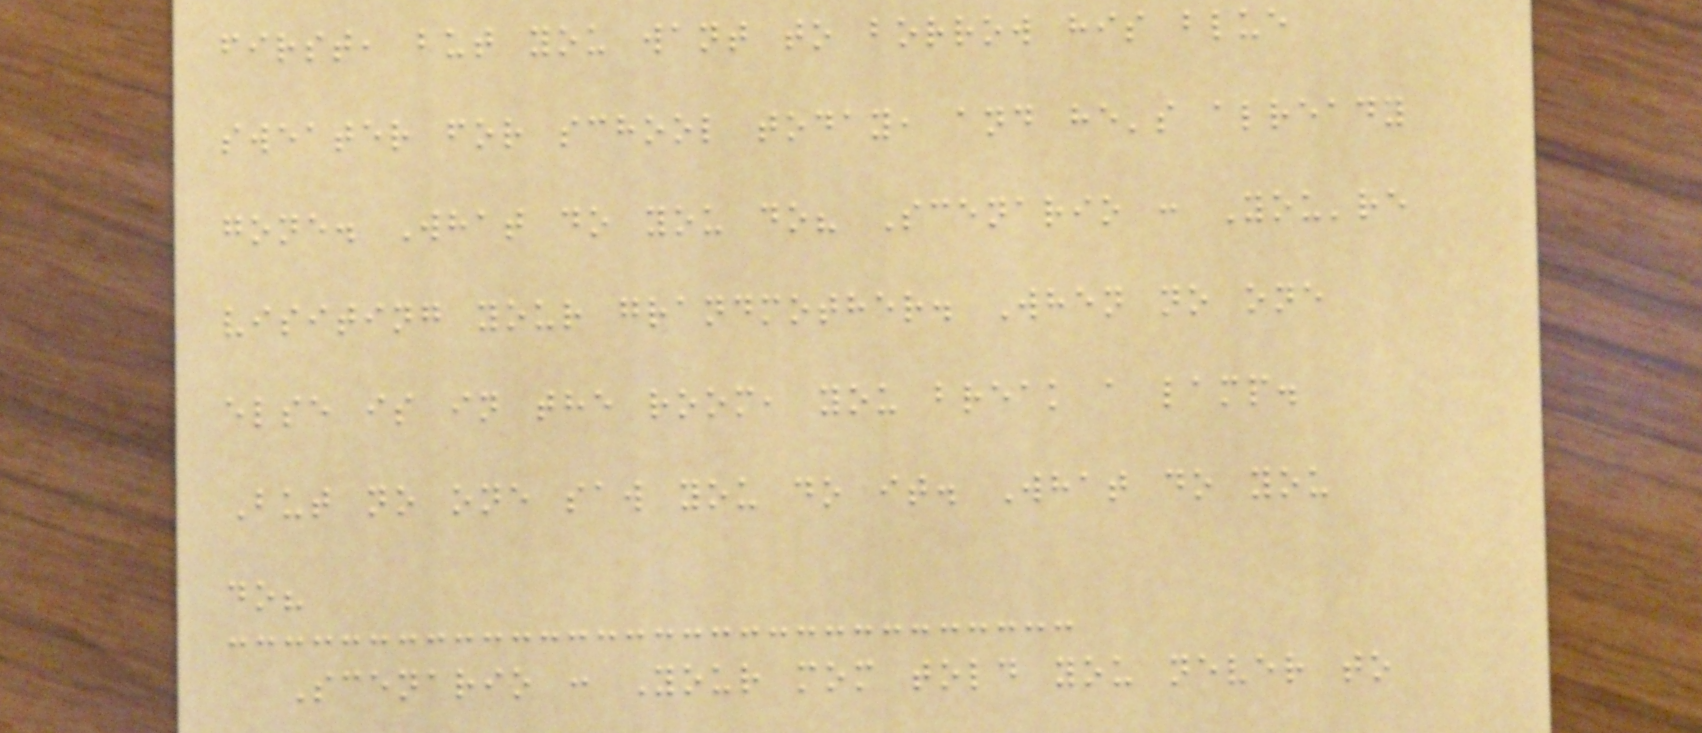first, but you want to borrow his blue
sweater for school today, and he's already
gone. What do you do? Scenario : You're
visiting your grandmother. When no one
else is in the room, you break a lamp.
But no one saw you do it. What do you
do?
Scenario : Your mom told you never to
